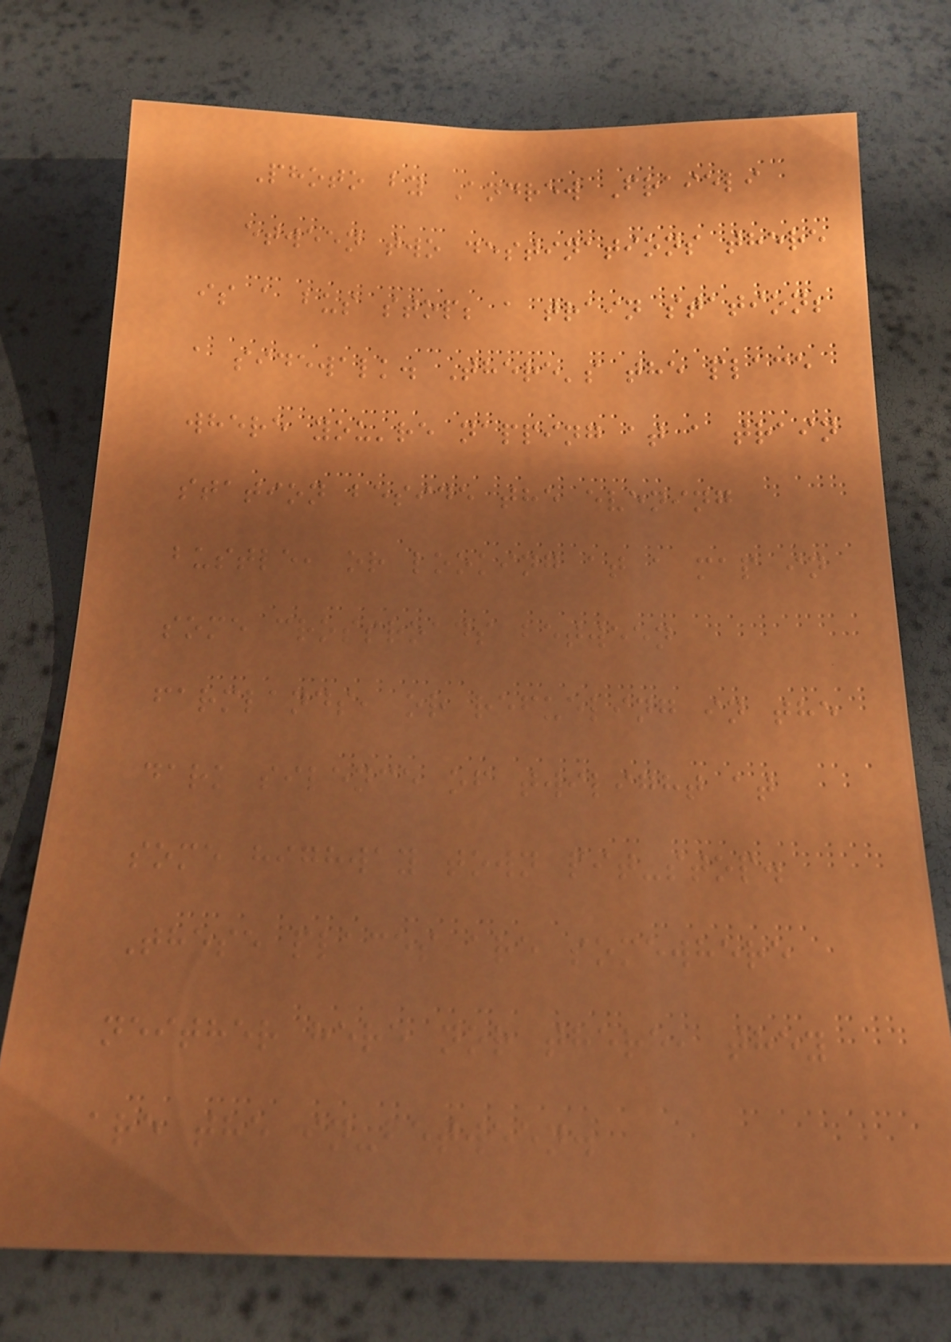Photo by Andrew Fraieli
etween two destinations there
is a bus stop; a train station;
a sidewalk. There's the place
where you're napping at a train
station beside the evening
bustle, or looking at a map in
some crossroads between
farmlands, or refueling in the
dark silence of twilight at
some highway town pit-stop.
These places are somewhere
neither here nor there, they
are the in-between.
